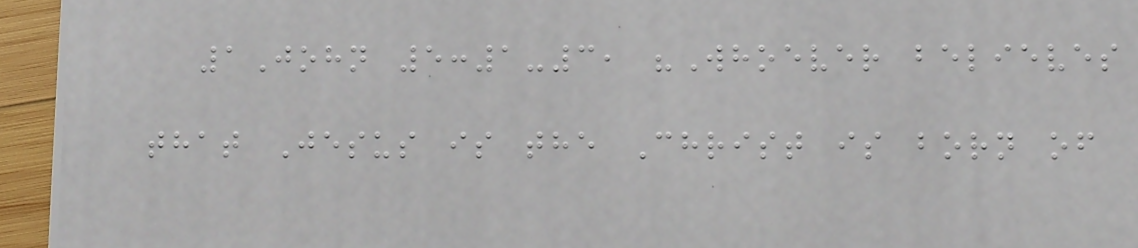1John 5:1-3, "Whoever believes
that Jesus is the Christ is born of
